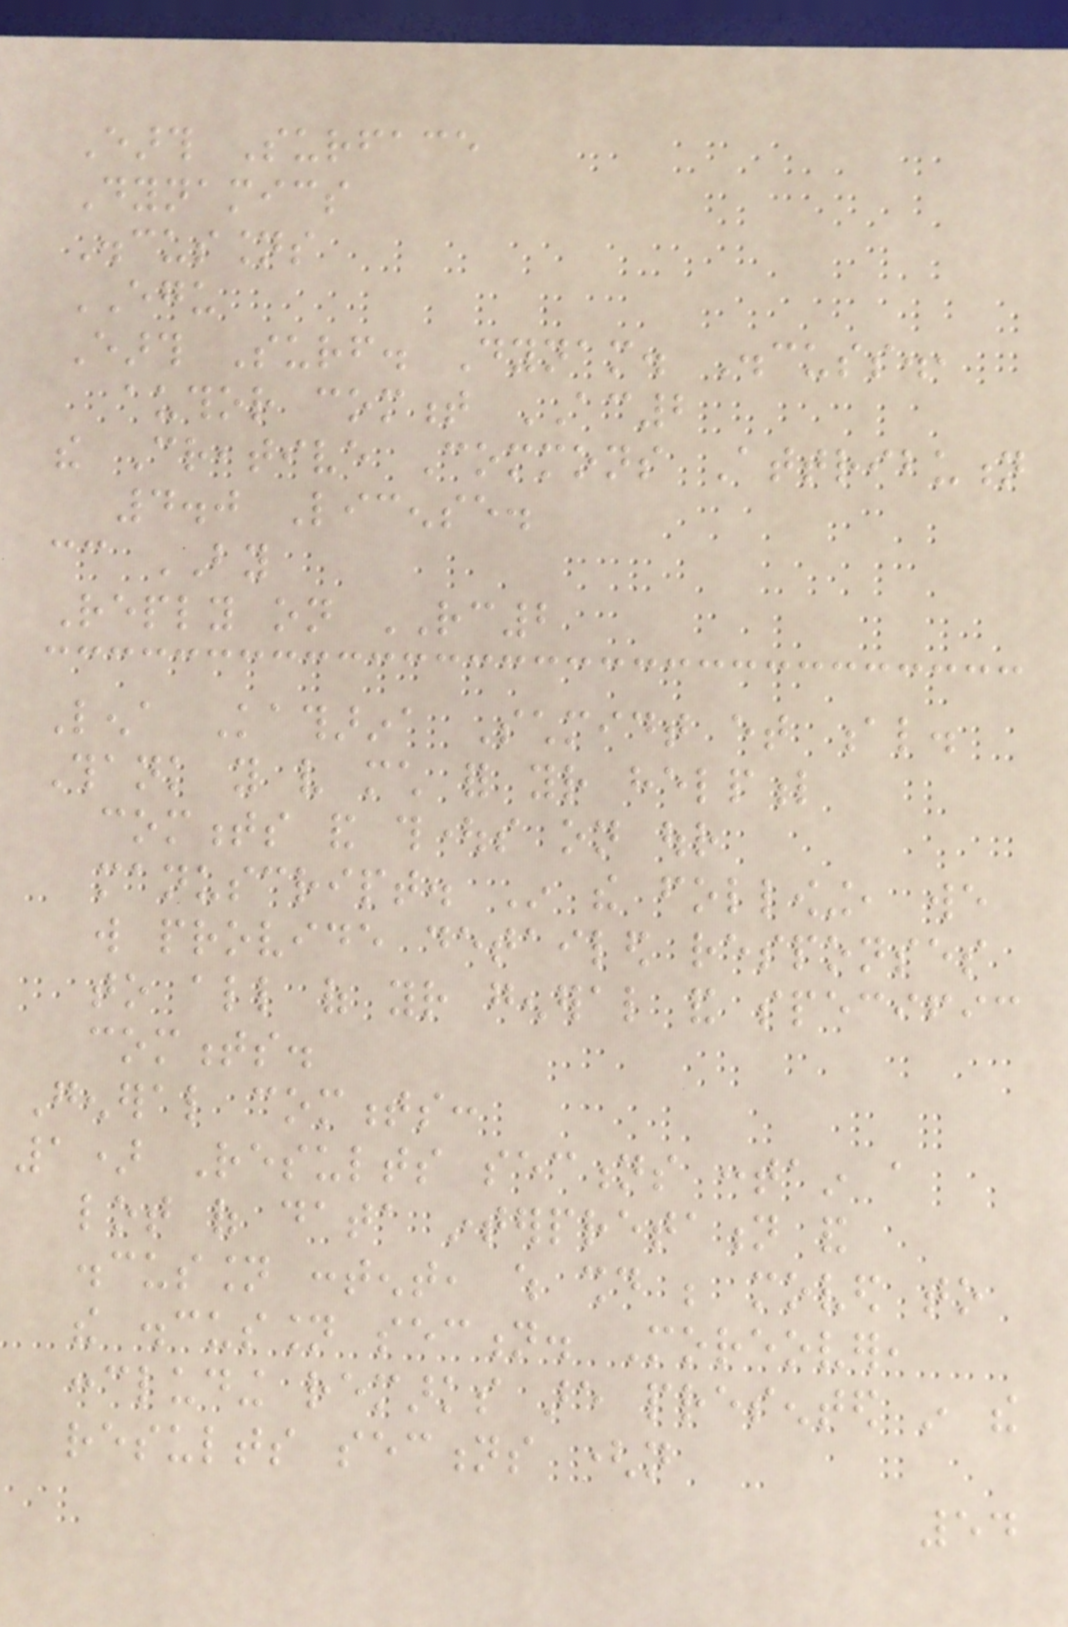Earth Surface
Dynamics
Discussions
EGU
Earth Surf. Dynam. Discuss.,
author comment AC2
the Creative Commons Attribution
4.0 License.
cc BY
Reply on RC2
Lena Katharina Schmidt et al.
Thank you very much for your helpful
comments and thoughts on our
manuscript. In the following, we
will provide detailed responses
to all of your general and specific
comments.
General comments:
1) Results sections contain a
lot of data interpretation and
discussion content, which should be moved to
the discussion section. Moreover,
concluding remarks are presented in the
results sections (not
54
